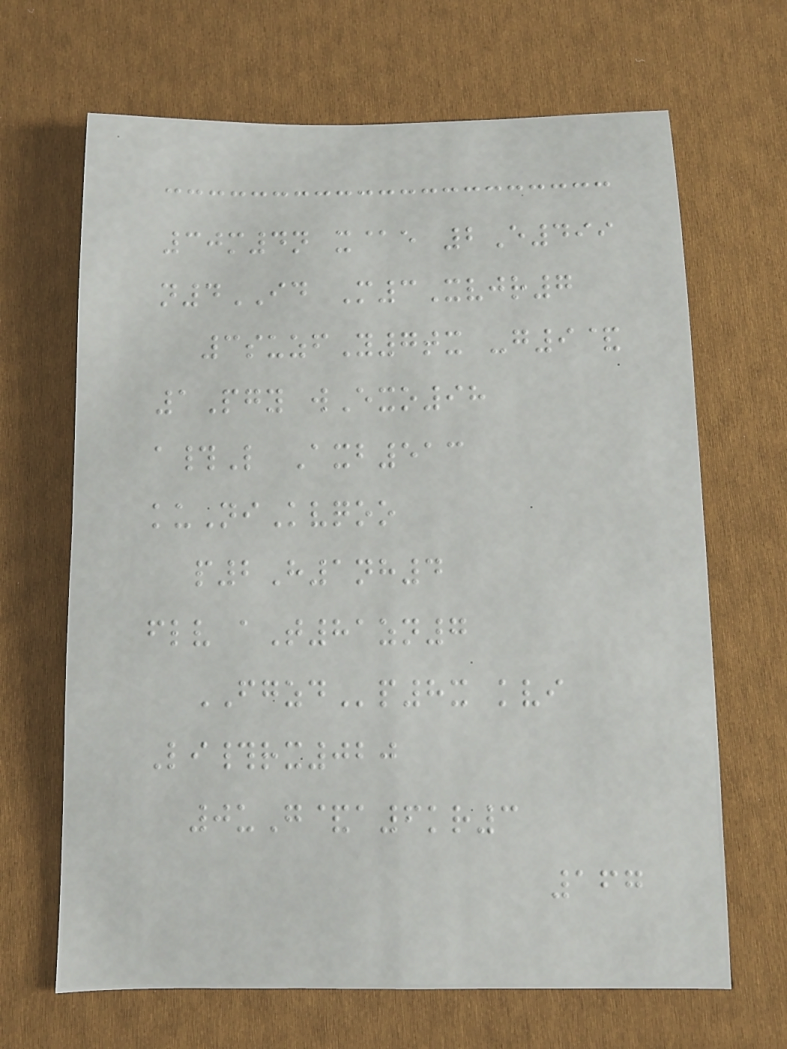30m4n x@e 2E499
n4ID M3Xvjr7
3suzfY7tx -g9&
1Pgy wExo98
a#L Axb513
kuNiKvqoo
p2H1nh4
flv aT81zn7
FGZDp8x kvi
Li#rx020
0uG&a6kr3
167
